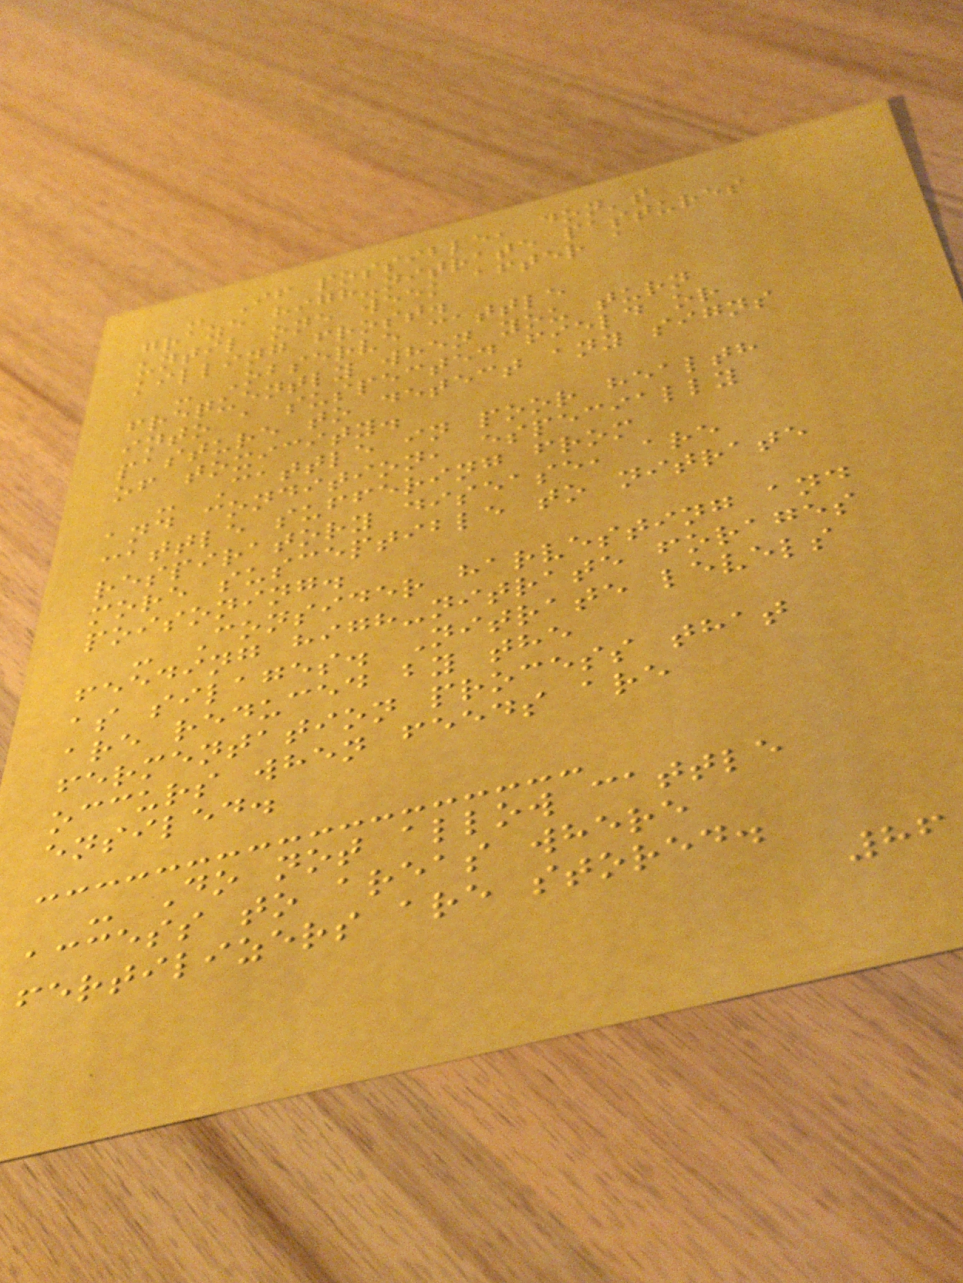- If possible, don't
graze high-nitrate pastures
until one week after a
killing frost.
- Observe cattle
frequently when you turn
into a suspected field or
pasture to detect any signs
of toxicity.
- Cattle in poor health
and condition, especially
cattle suffering from
respiratory disease, are
more susceptible to nitrate
poisoning.
- Consider harvesting and
feeding high-nitrate forages
as silages. Nitrate levels
are reduced by the
fermentation process that
occurs when feeds are
ensiled.
- Do not allow cattle
access to areas where
fertilizers are stored.
86
